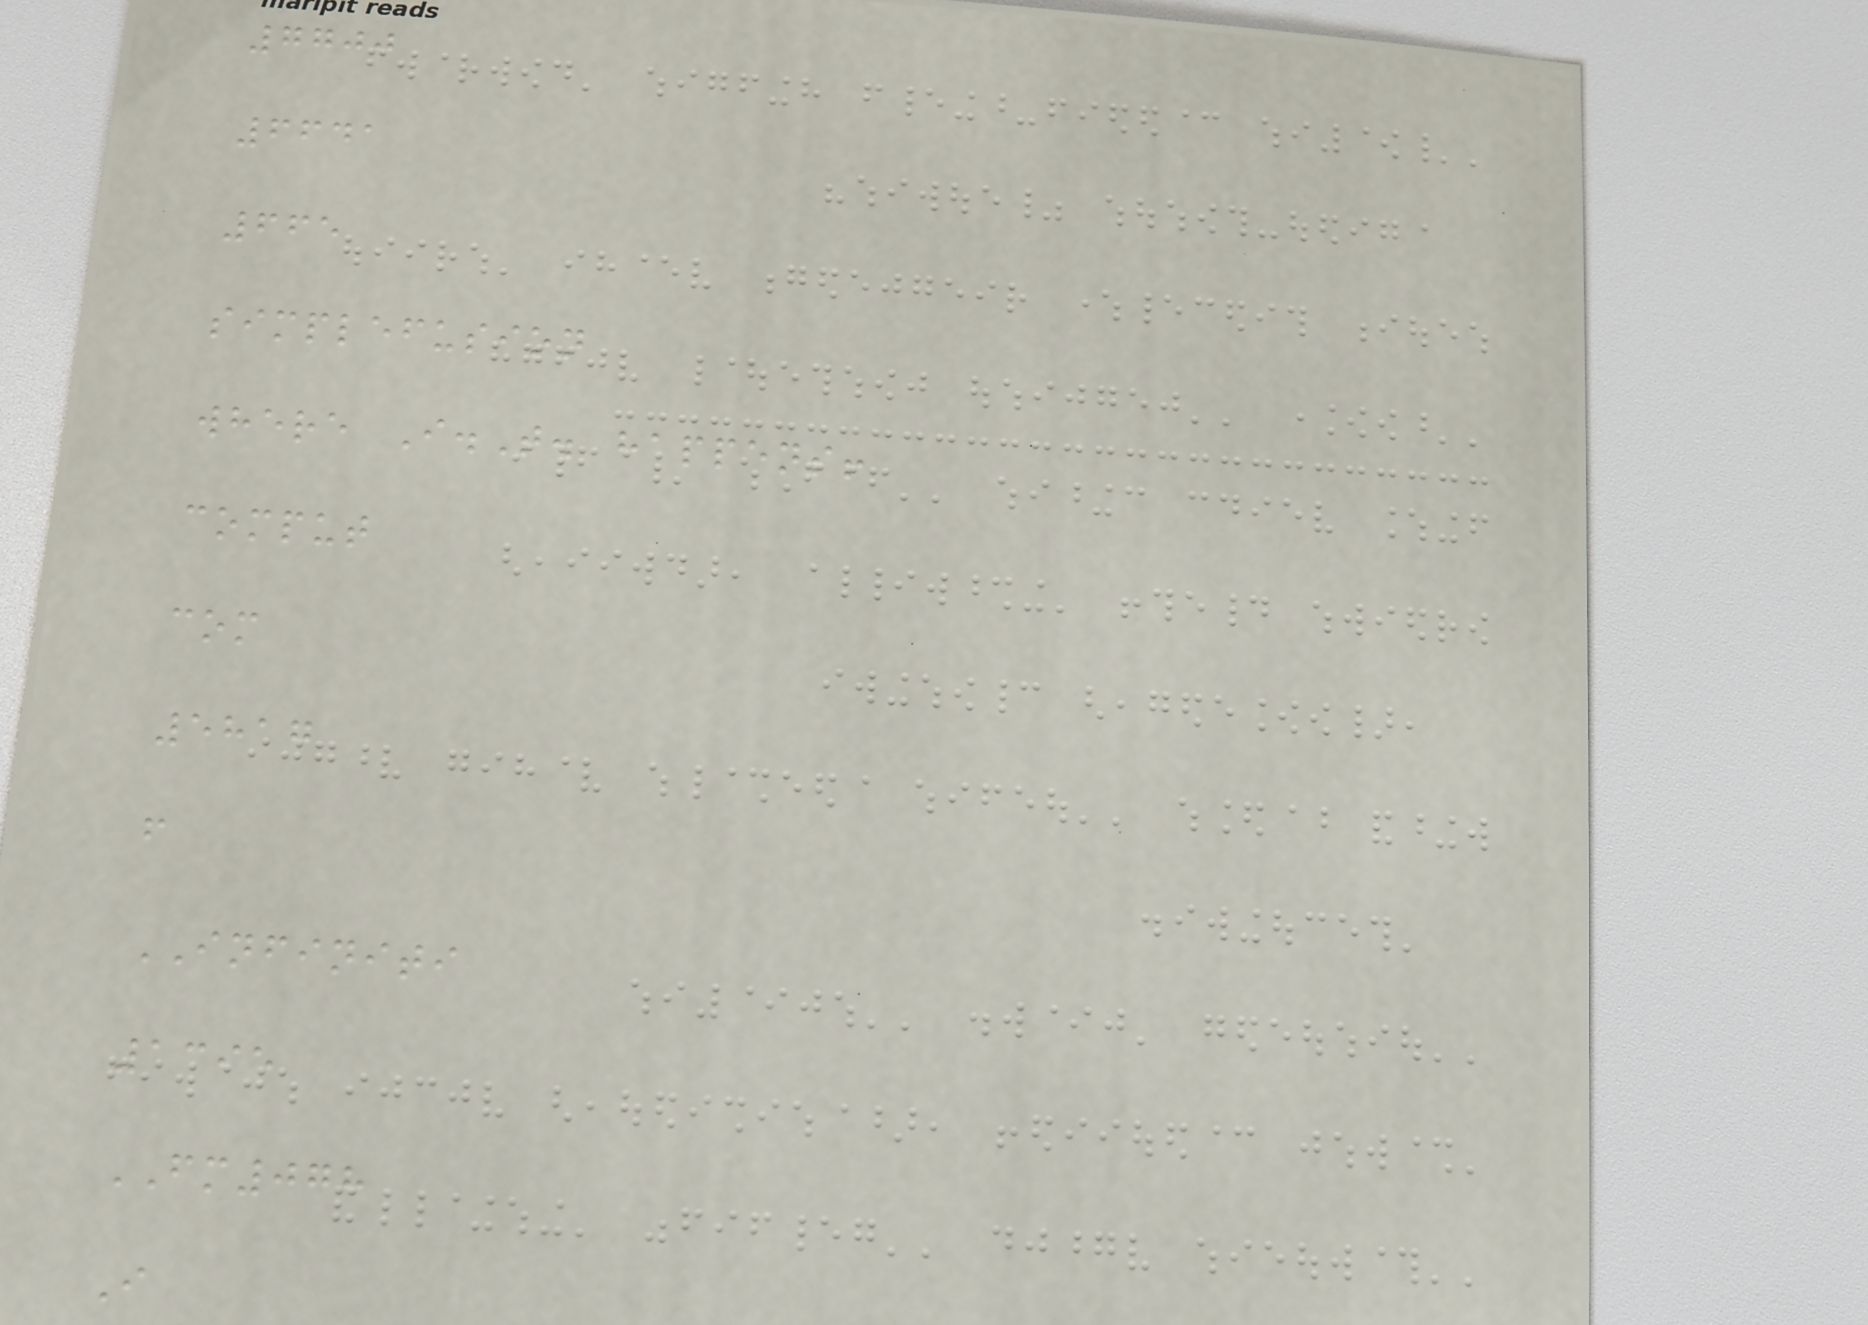7700
6641
665
simplefusion
where I.T. happens!
comput
com
5817
f
INFINITI
1395
FM078
I
